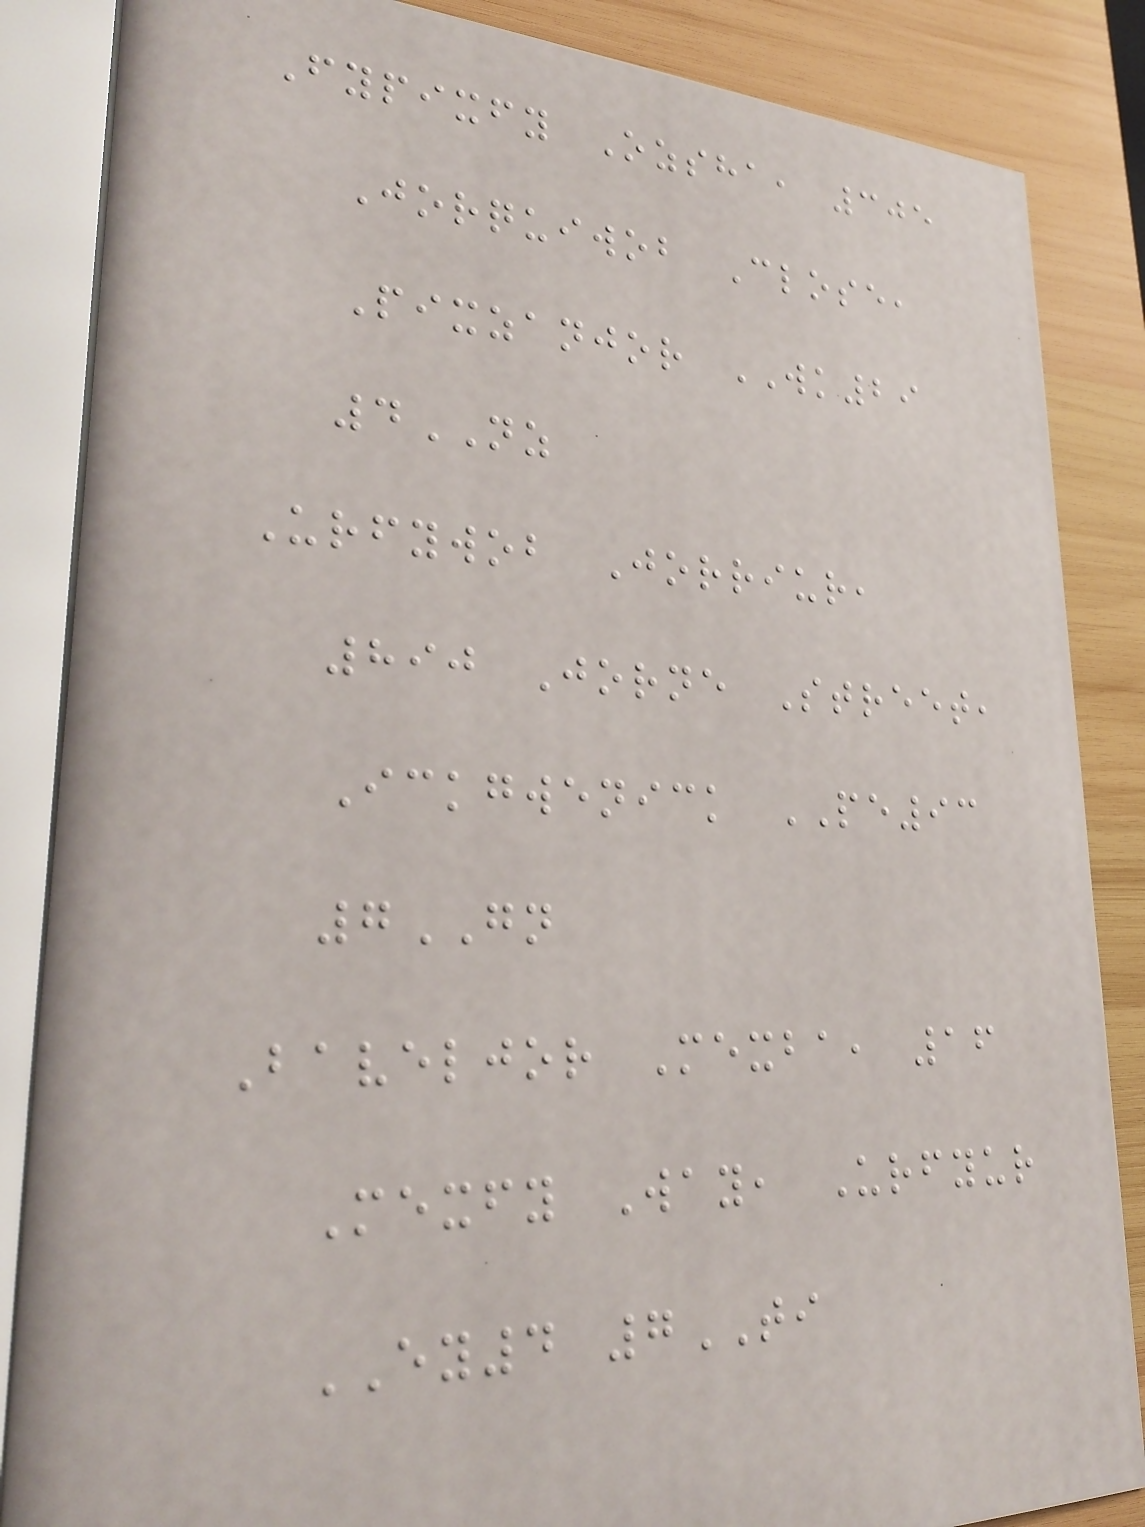Fypixfy Ozsha, 305
Jorquiwob Close,
Pixzanjor WK29
4NZ
Urfywob Jorriur,
890 Jorne Street,
Ickgwenick PE93
7GN
Baveljor Mexba, 16
Mexfy Way, Urfyur
EY4 7TI
